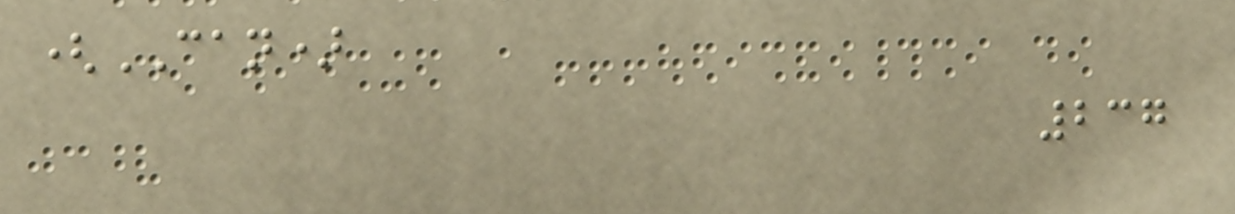(CAN)
237
